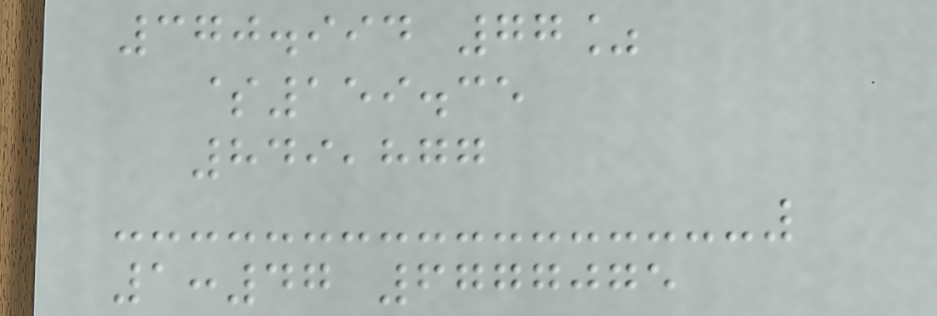370.994 77%
$159.35
849,877
1:47 6777075
